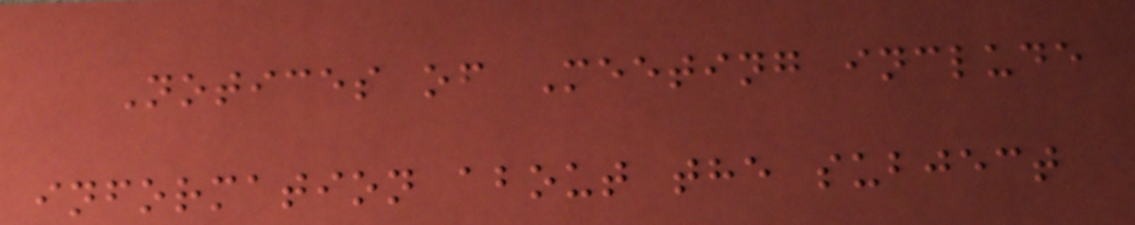Notices of Meeting include
information about the subject
